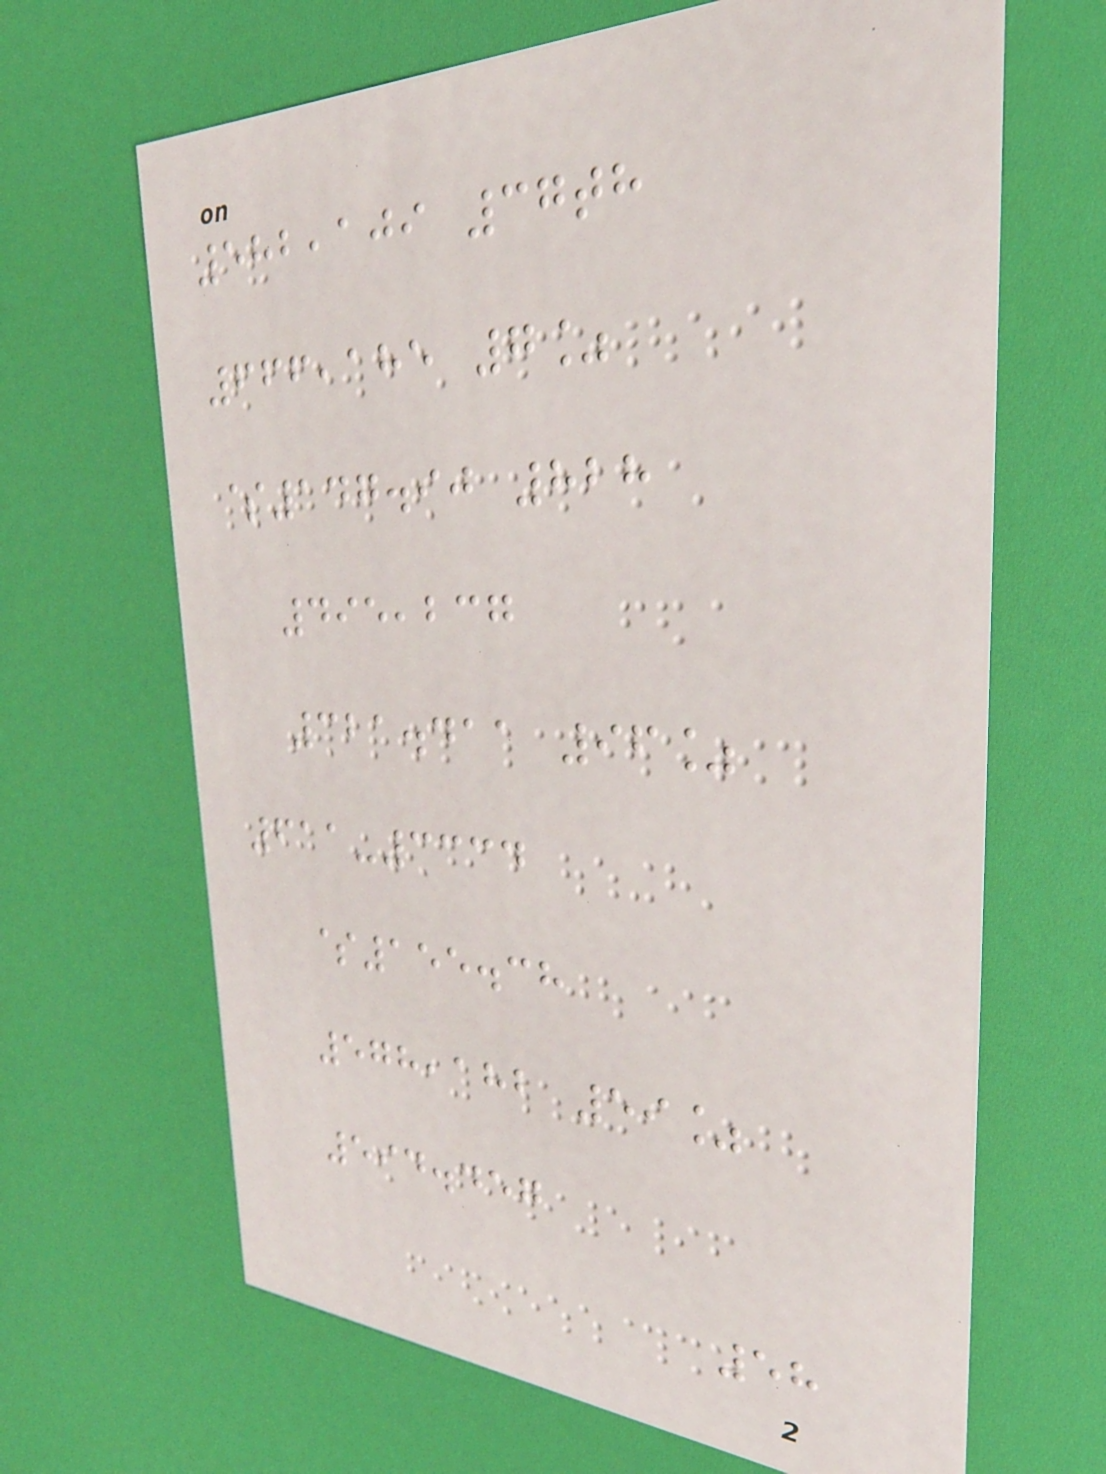582,109 37th
666,185 7%
$147.90 828
495,237
321.411 96%
611-3334
$155.38
578,182 59%
594.457
58
